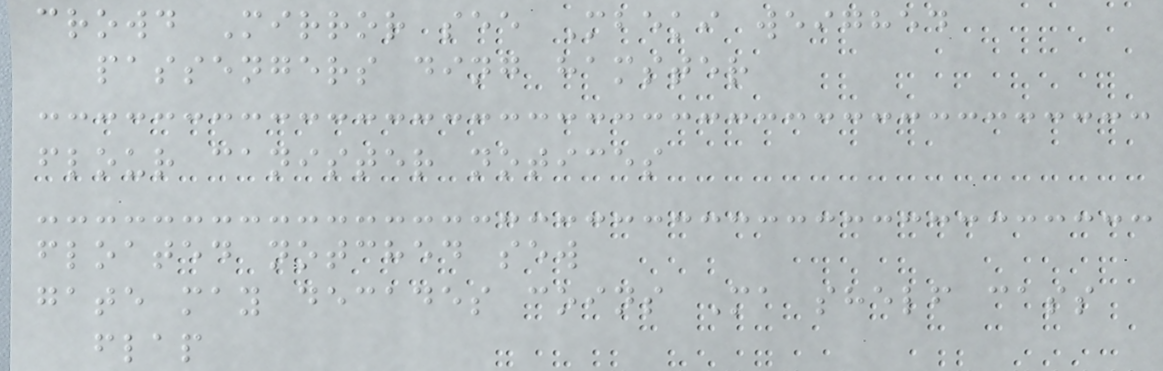crowd Mirror see Mbeki weighed
passengers ding hamster
flour canister notices
floated notched sew
gate may decades coins Ma shelf cass
flap
